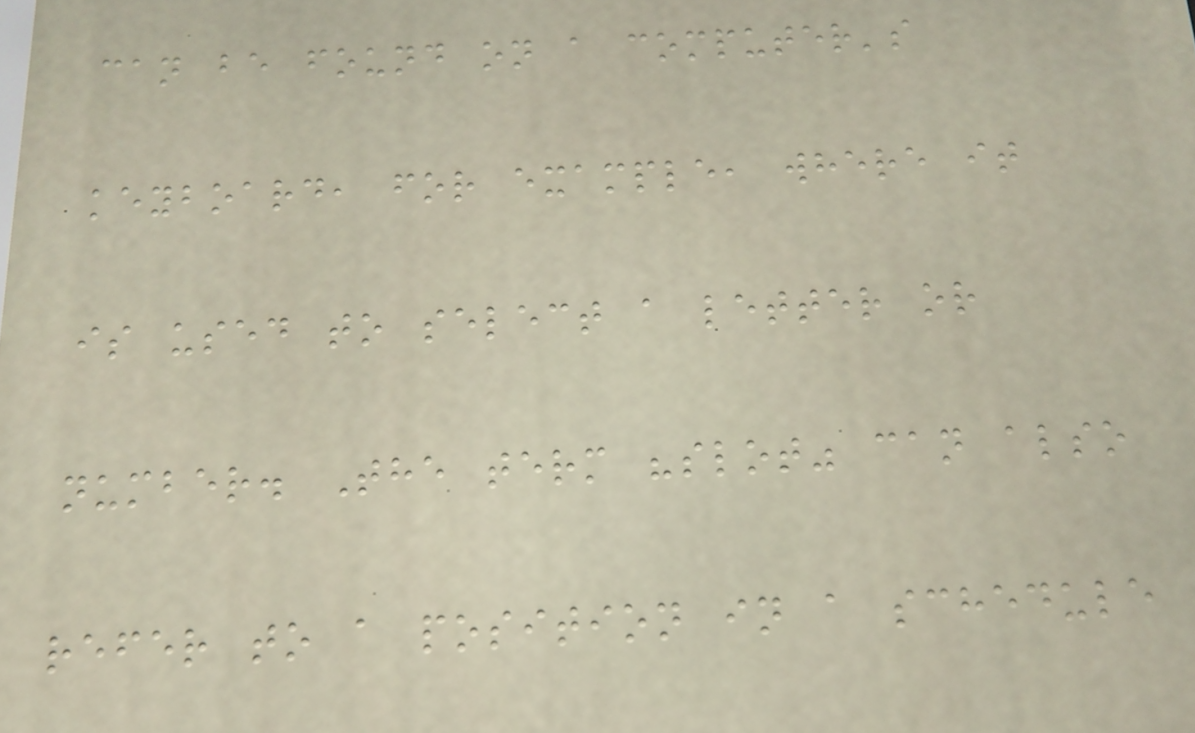can be found on a computer's
keyboard, for example, where it
is used to select a letter or
number. The term "slot" can also
refer to a position in a schedule
